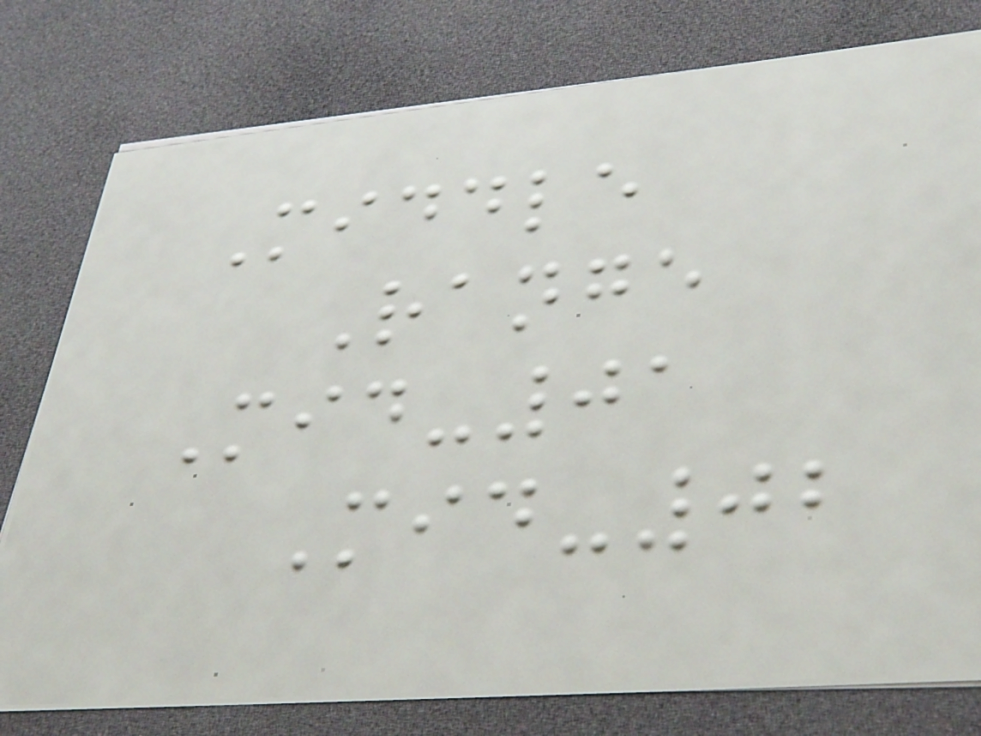Middle
Range
Mid-01
Mid-02
